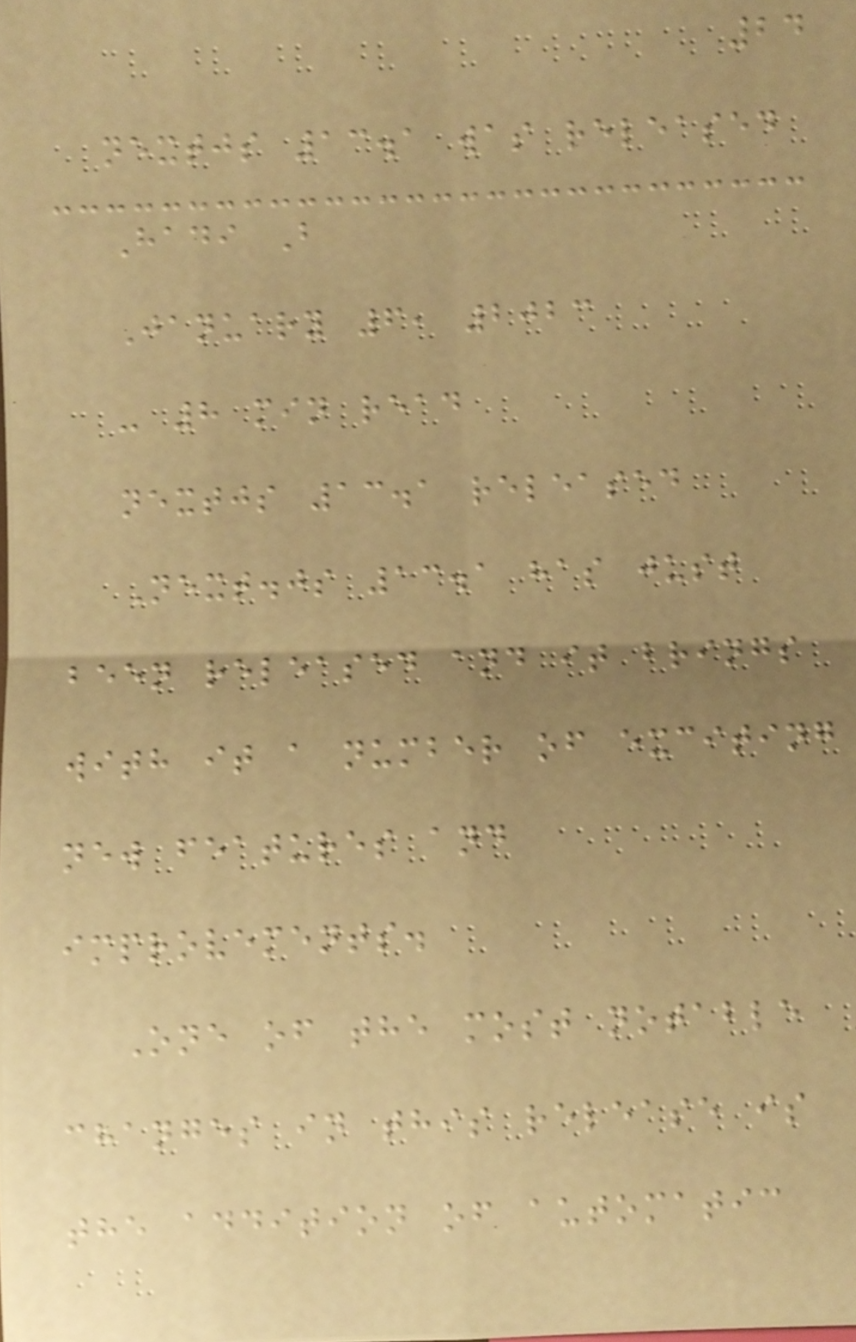24
nextjs 13.1 was released
Hadi B
January 6, 2023
- 8 min read
nextjs 13.1 released
Next.js 13.1 has just
been released and it brings
with it a number of exciting
new features and
improvements.
One of the most notable
changes in this release is
the addition of automatic
